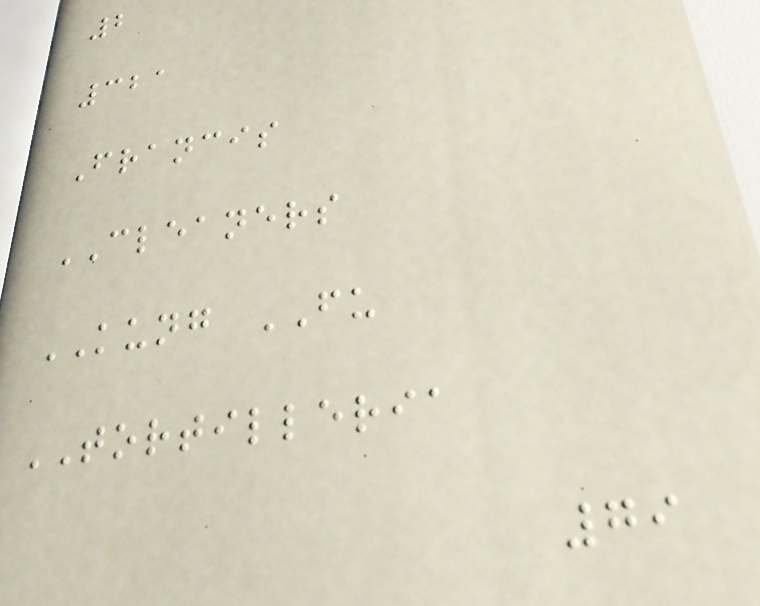2
321
Francis
CLEANERS
KUNG FU
TORTILLERIA
79
